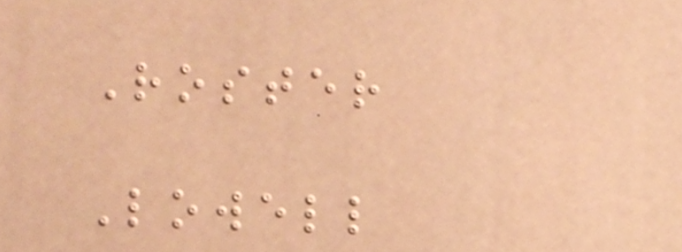Roster
Lowell
